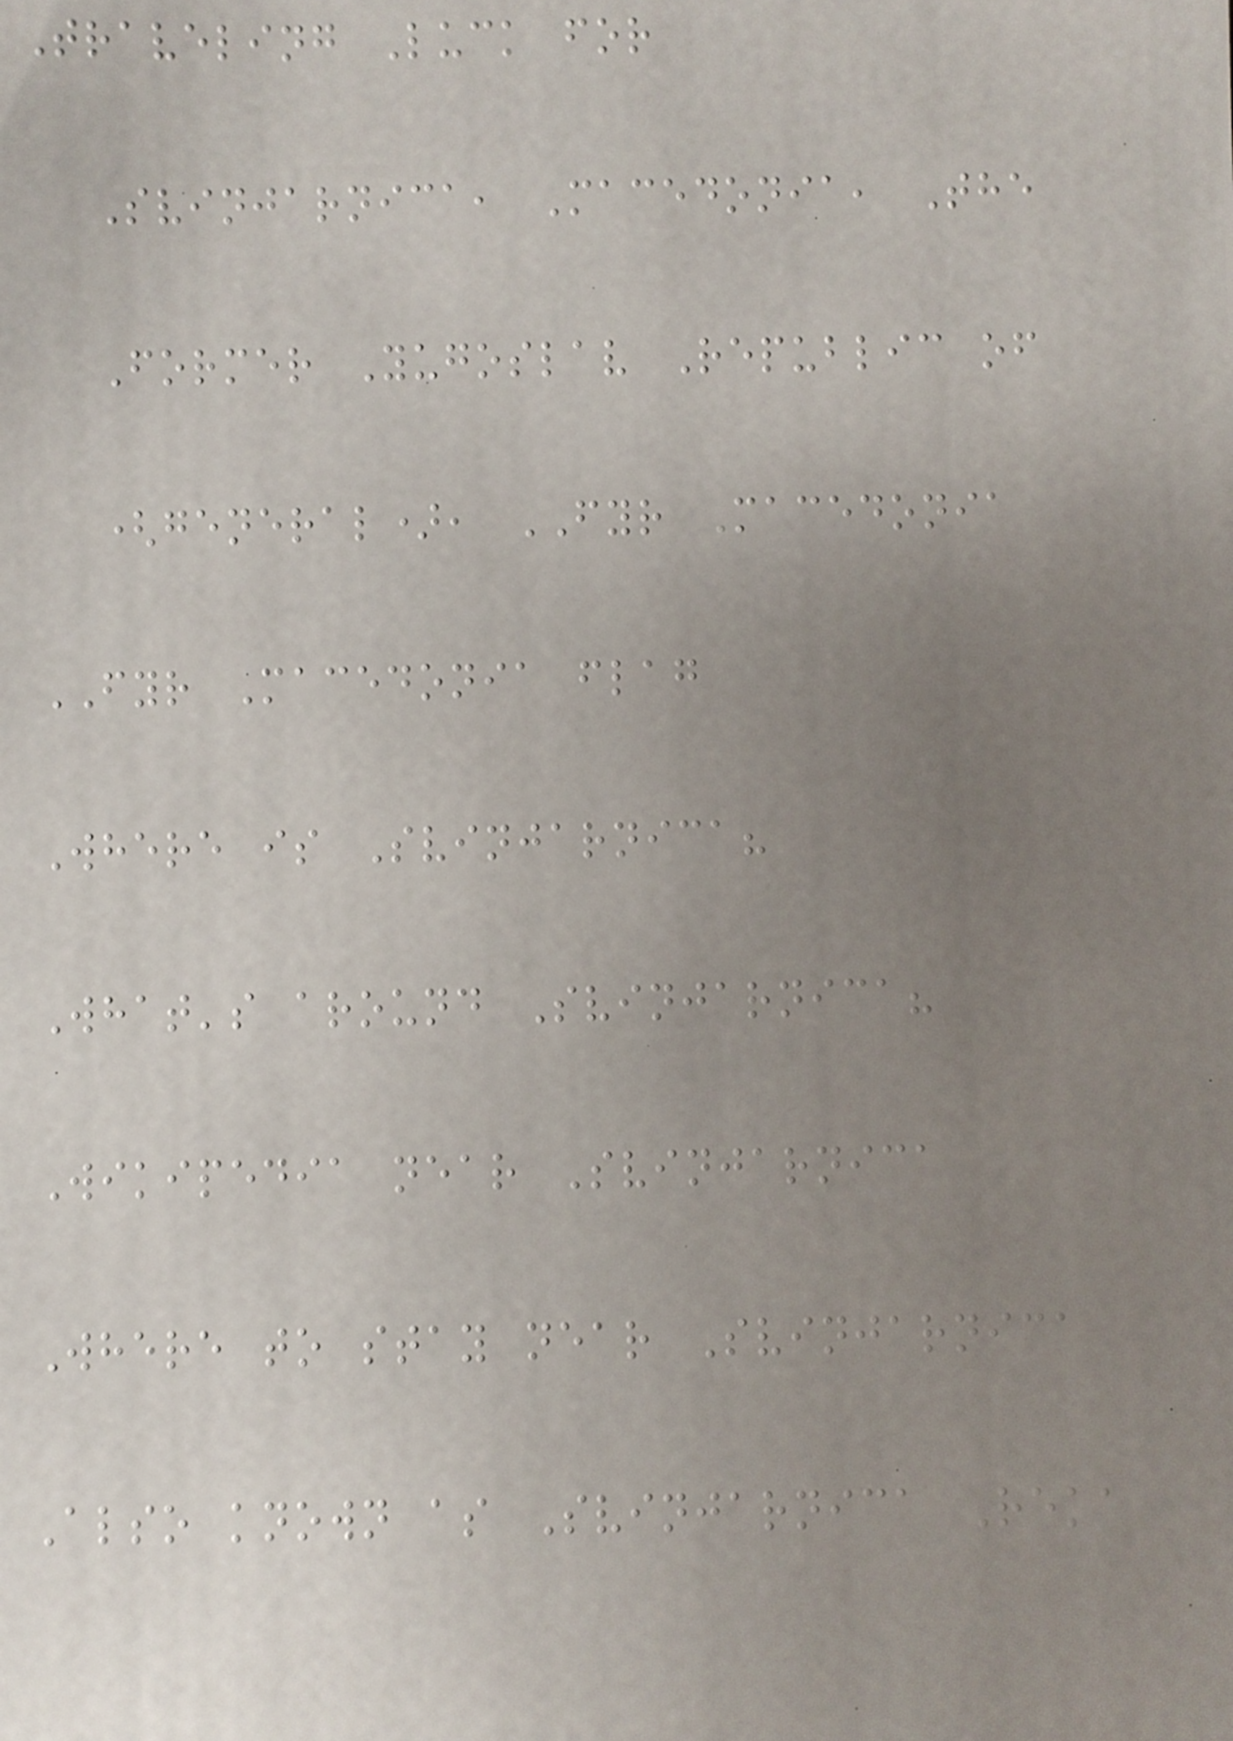Traveling Luck for
Svinjarnica, Macedonia, The
Former Yugoslav Republic of
(general), FYR Macedonia
FYR Macedonia flag
Where is Svinjarnica?
What's around Svinjarnica?
Wikipedia near Svinjarnica
Where to stay near Svinjarnica
Also known as Svinjarnica Reka
